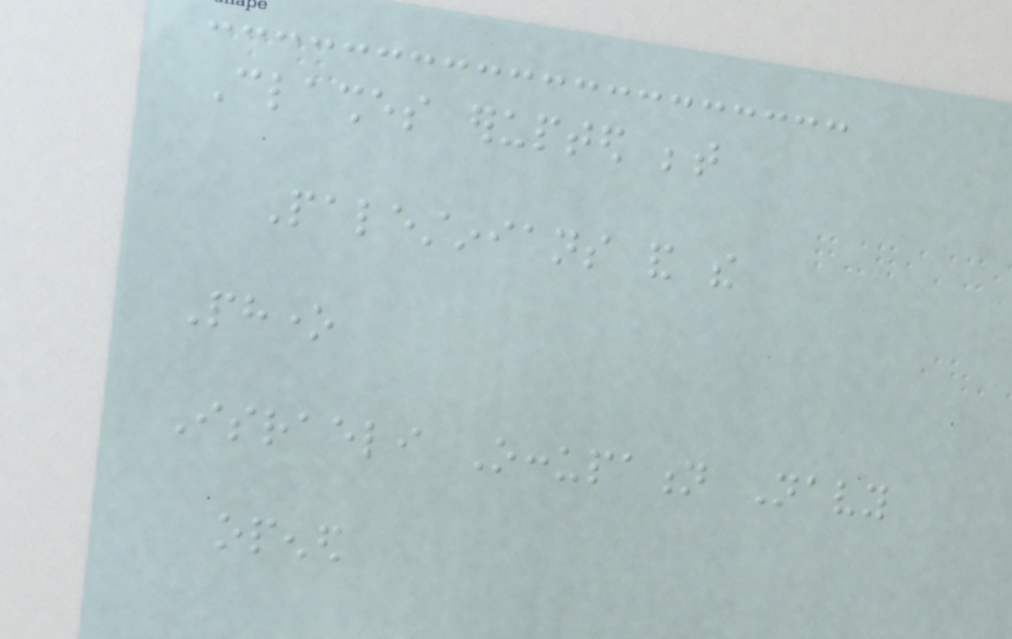Clashes erupted between
Palestinians and the
Phone
Israeli Occupation Navy
opened
